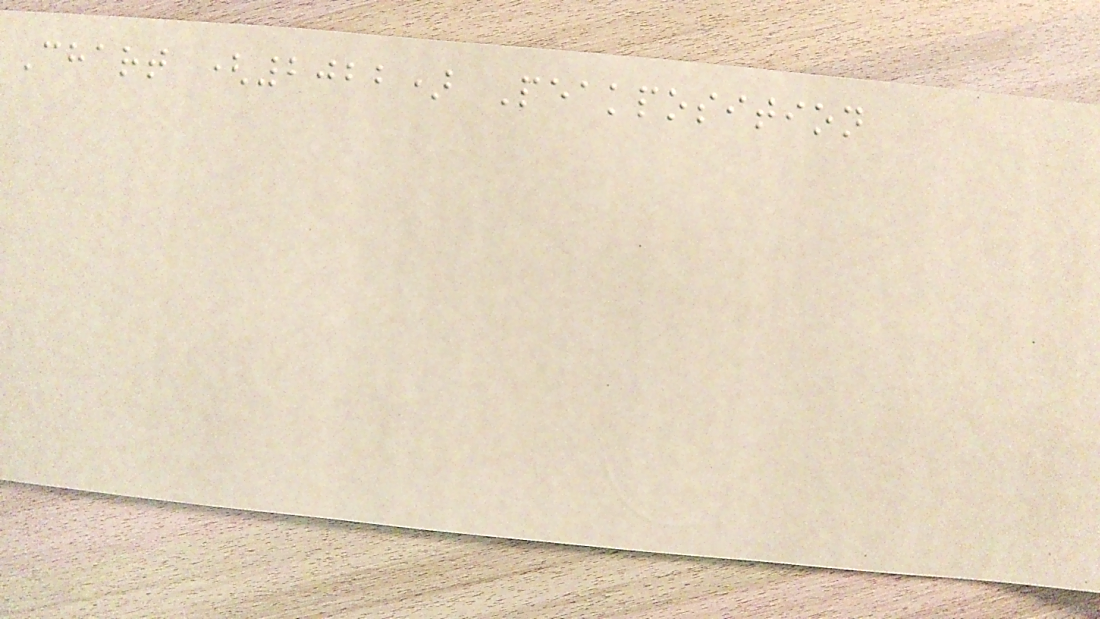Chart (2022) Peakposition
